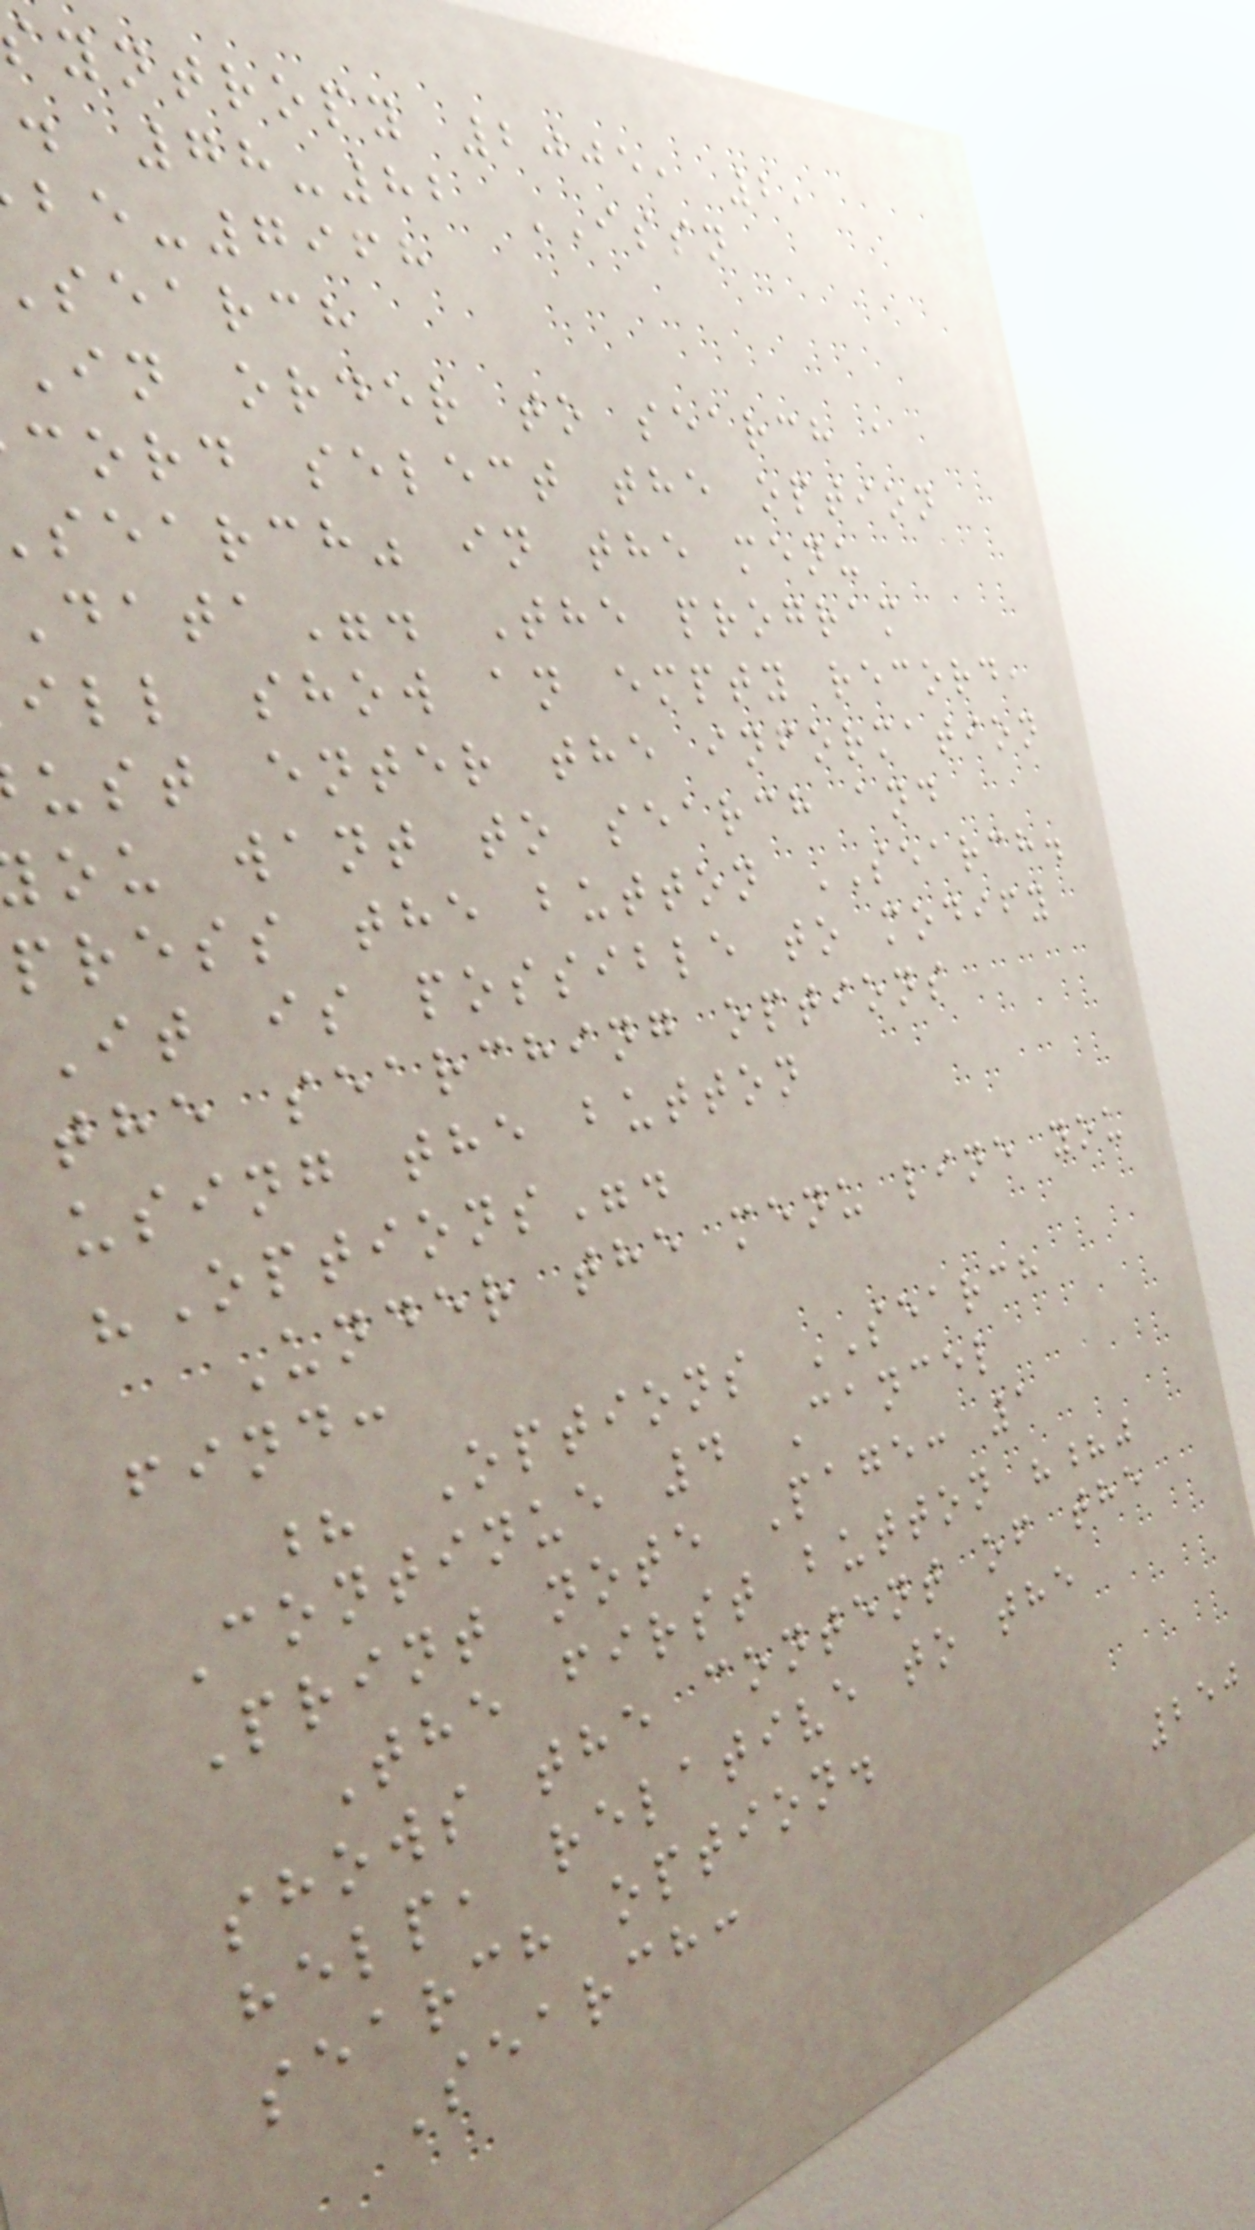yntropy 2005, 2,
. 78-82 ISSN
-7968
search
In order to search a
cord select the option
search" in the menu
data". The program
ill show an empty record,
ust enter the information
ou want to search and
press the button SEARCH.
It is possible to modify
the searching options
using the button
"Options".
Under the menu line you
find:
? Options SEARCH
Continue 4 Cancel
Print note Page: 1
The first button "?"
shows the content of the
help, relative to the
search option.
Search:
250
